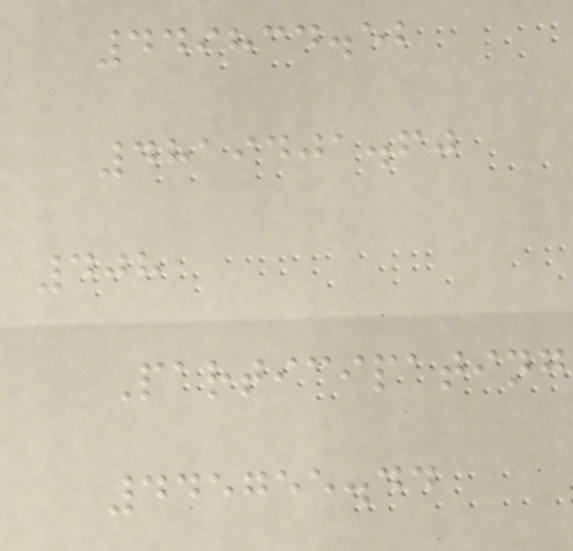449834.52
4819401.60
408
Participating
445755.44
